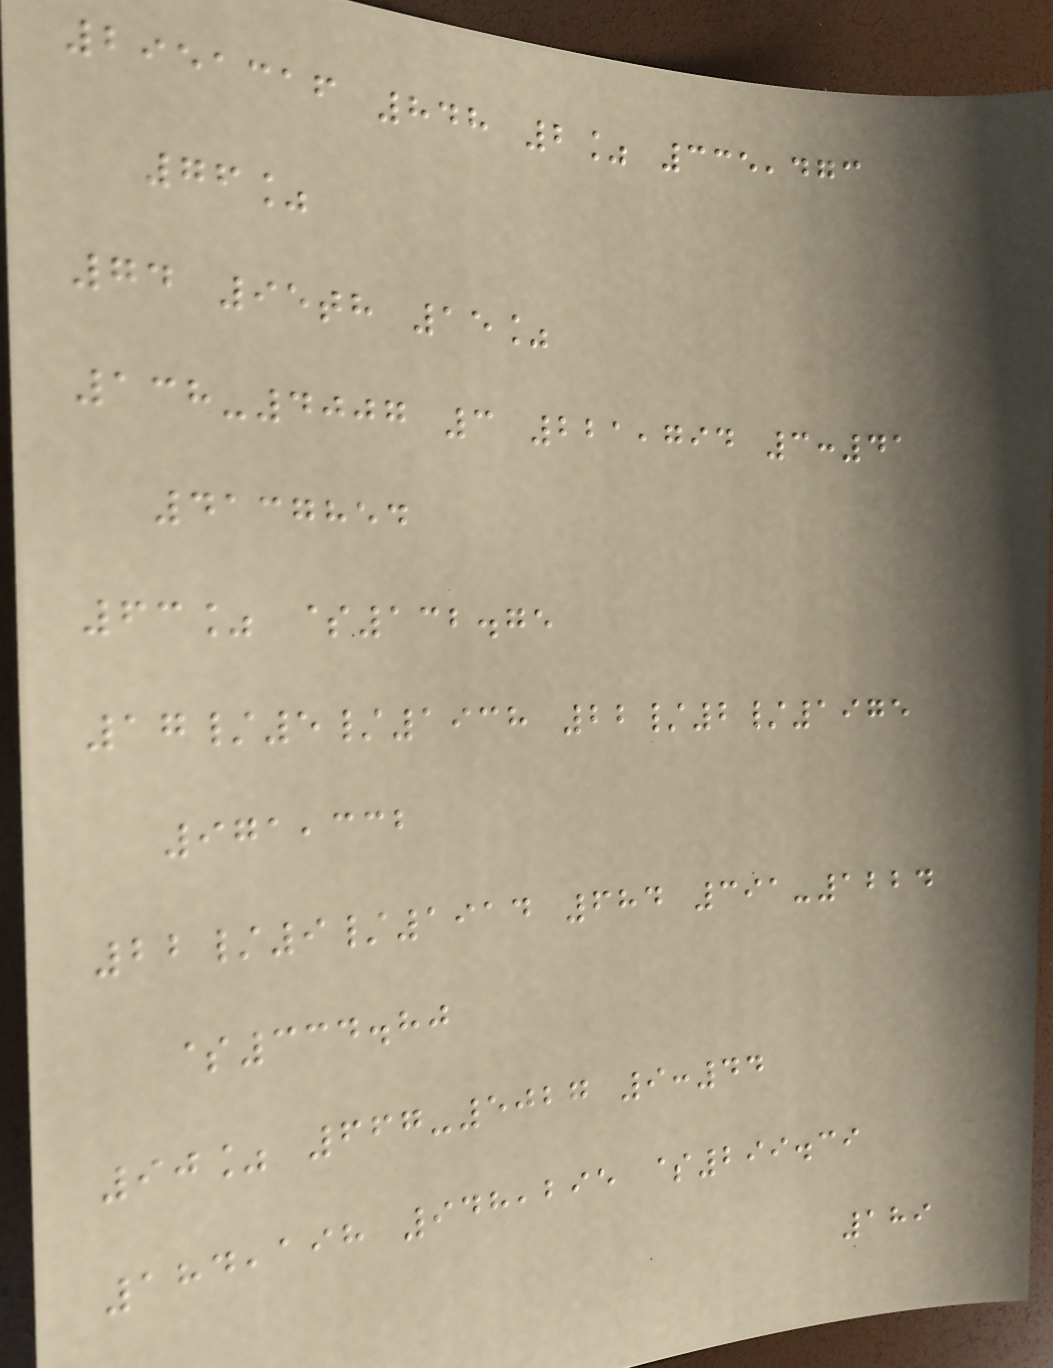2951316 848 2% 335,473
76%
74 95th 15%
138-4007 3 221,794 3:41
4137854
63% $132.75
17/5/1938 22/2/1975
971,332
22/9/1914 684 391-1224
$334.80
90% 667-5027 9:44
184,198 948,295 $299.39
189
